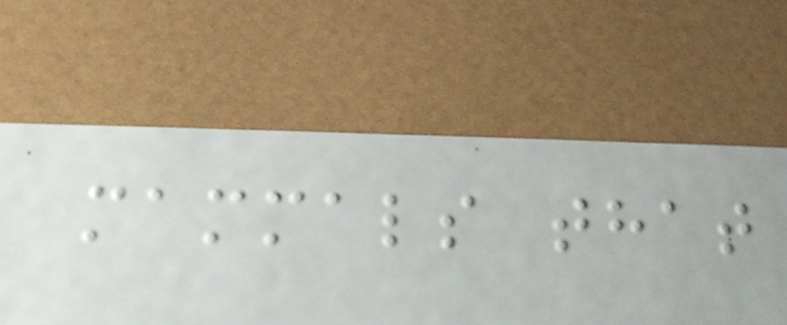mammals that
